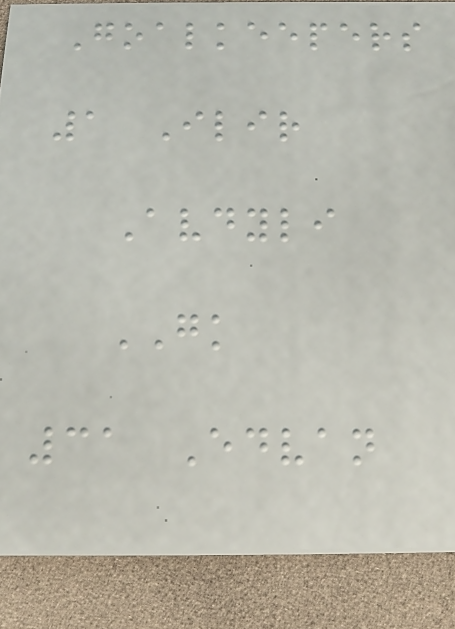Goalkeepers
1 Ilir
Avdyli
GK
31 Edvan
